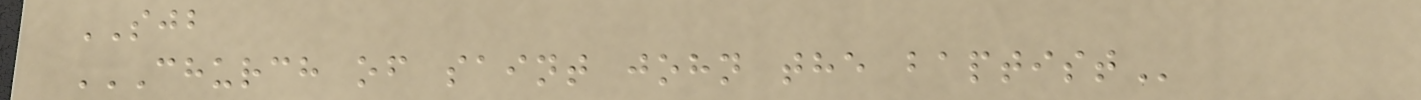SJB
CHURCH OF SAINT JOHN THE BAPTIST
